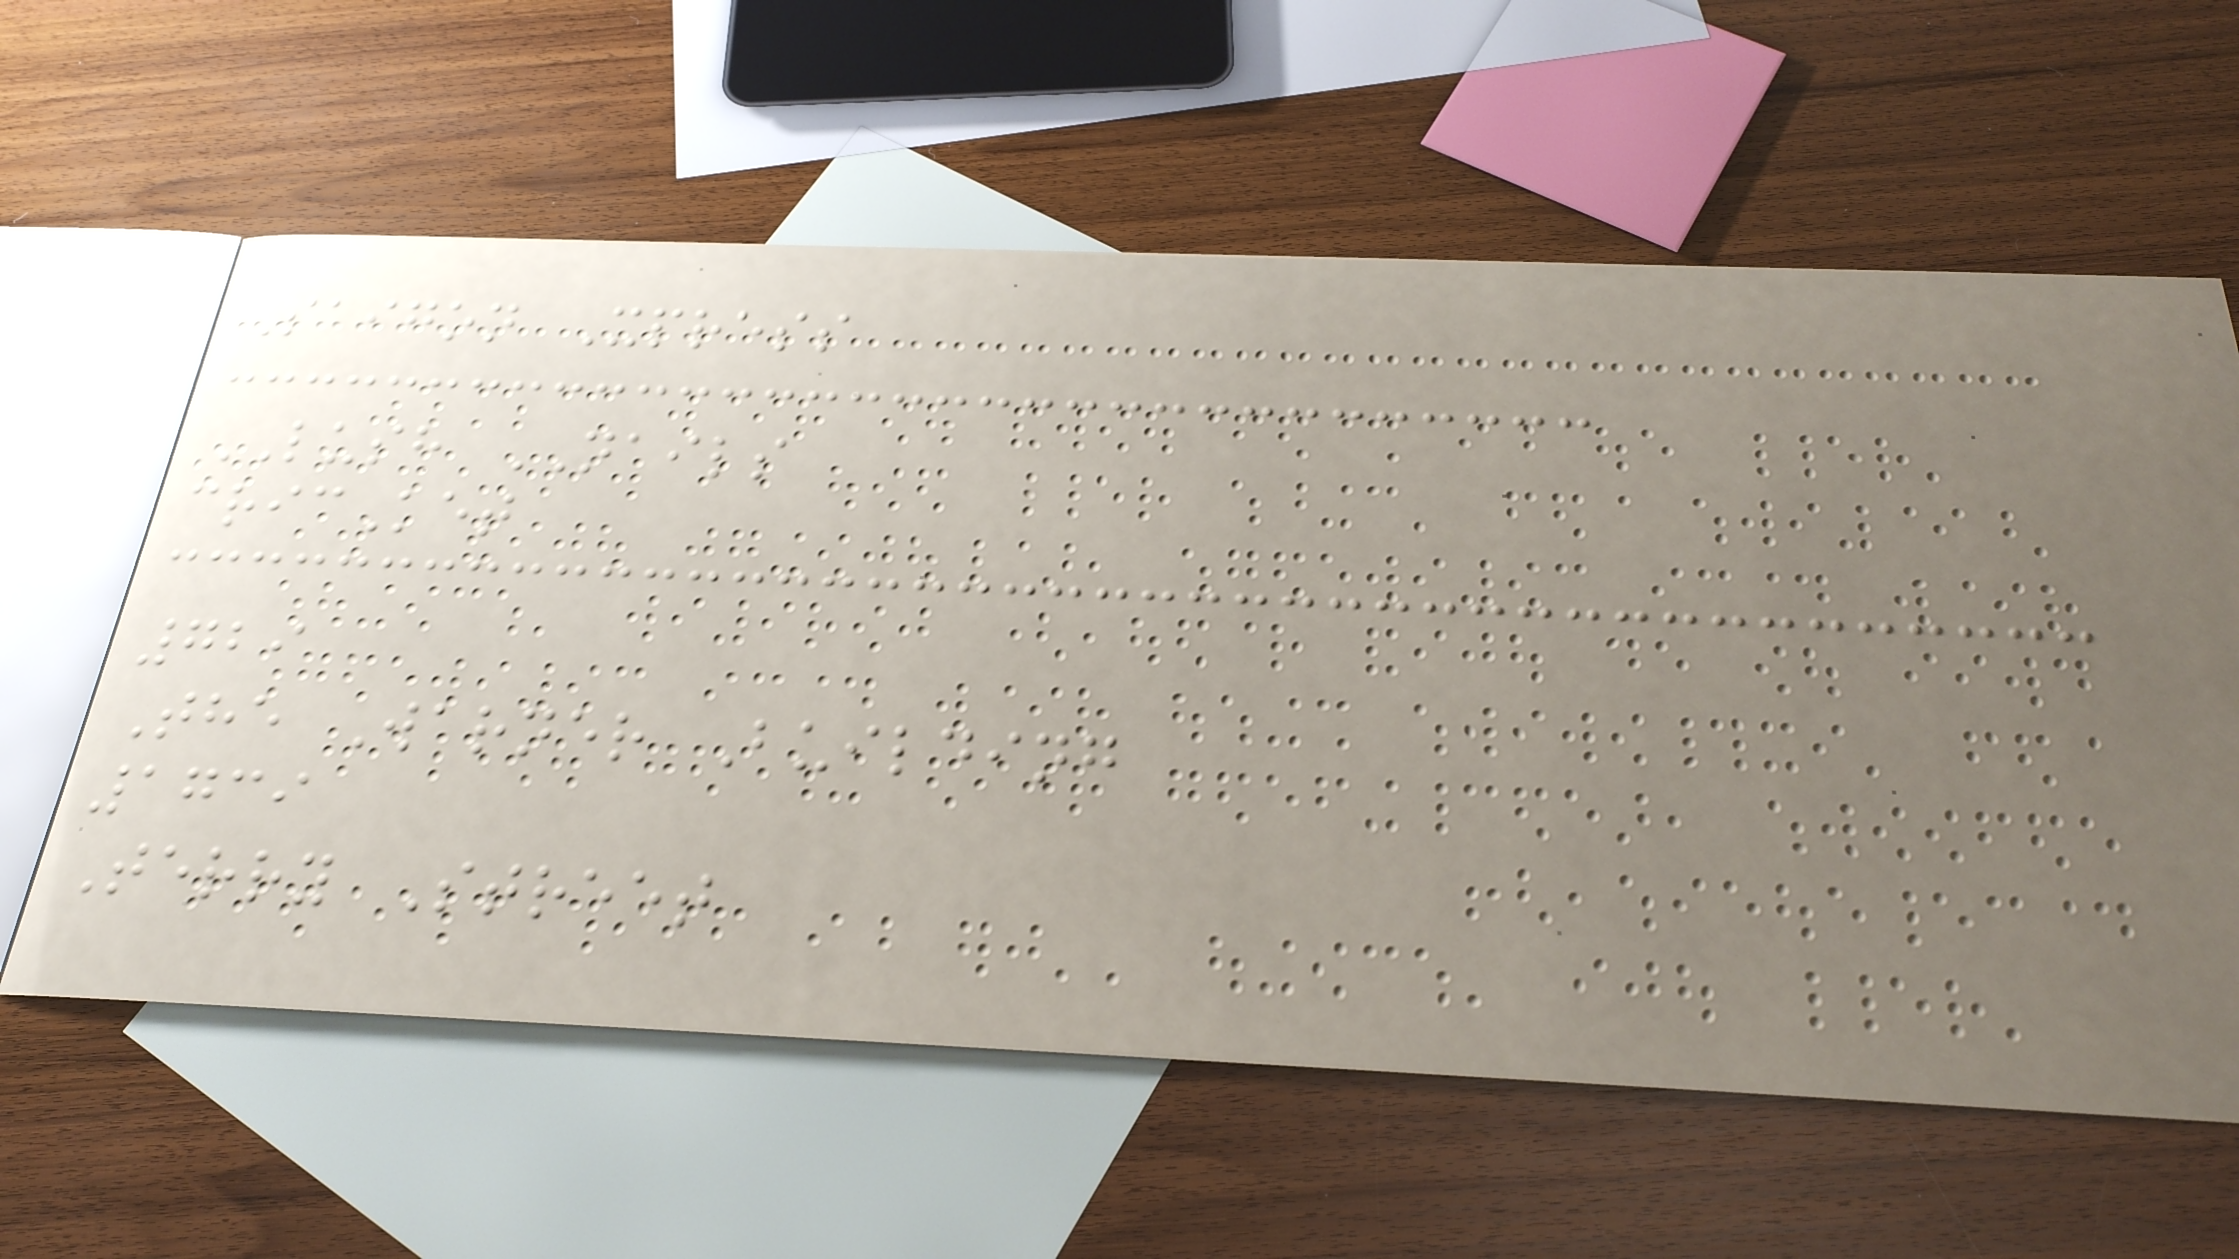Saigon Xpress
LUSH NAILS
cricKet
729
The Warner Building
1739
Terry Street
